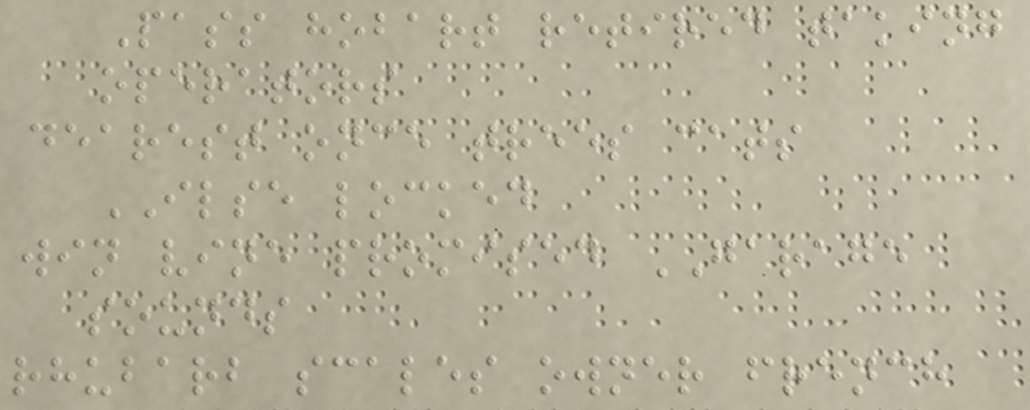Pass hobart retired taking
operators
dearest once trees cats
ILSE locked
win vine promised GARAGE
sounds
rhubarb scales owner french
